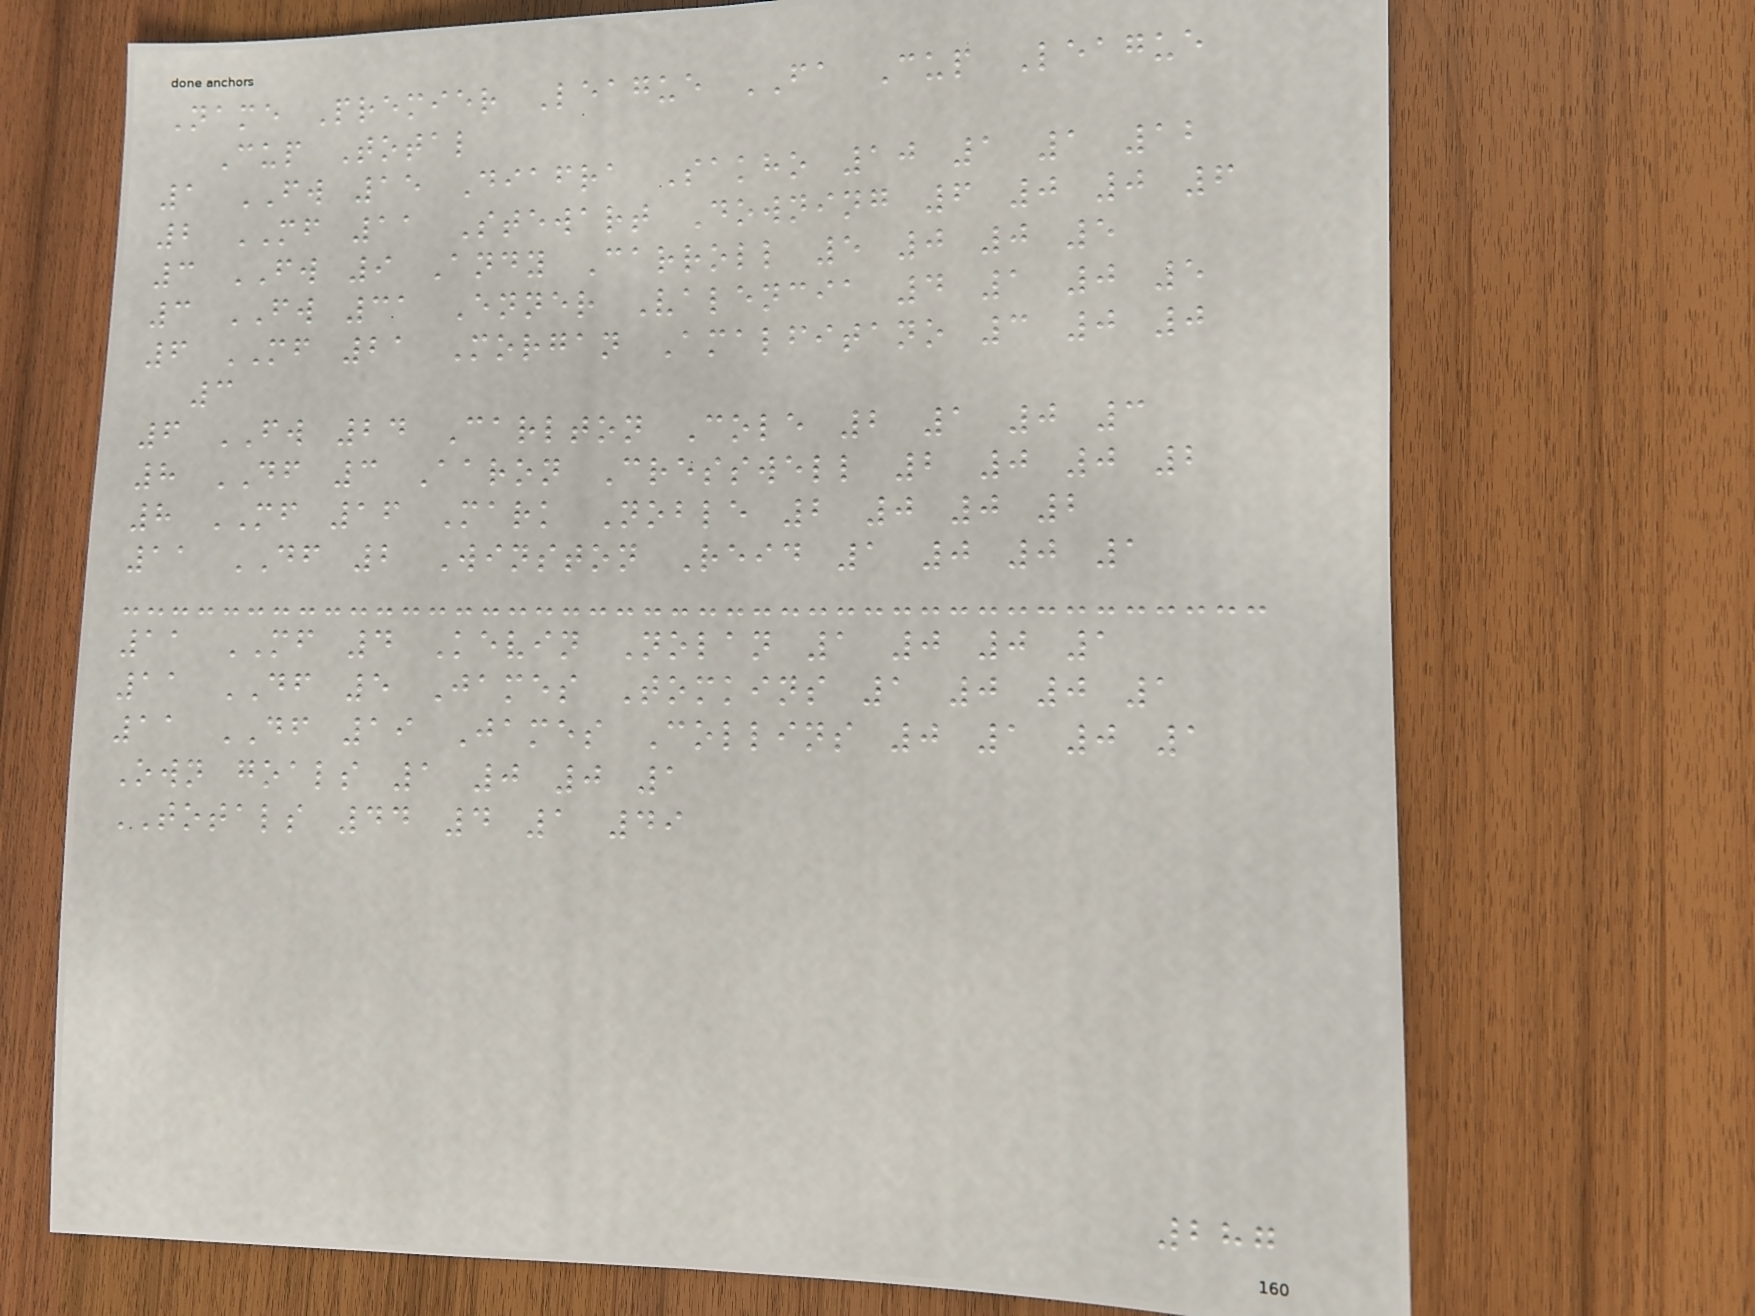Name Premier League FA Cup League
Cup Total
1 FW 15 Diafra Sakho 10 1 1 12
2 MF 11 Stewart Downing 6 0 0 6
3 FW 9 Andy Carroll 5 0 0 5
3 FW 31 Enner Valencia 4 1 0 5
6 MF 21 Morgan Amalfitano 3 0 0
3
6 FW 24 Carlton Cole 2 1 0 3
8 DF 3 Aaron Cresswell 2 0 0 2
8 MF 16 Mark Noble 2 0 0 2
11 DF 2 Winston Reid 1 0 0 1
11 MF 4 Kevin Nolan 1 0 0 1
11 DF 5 James Tomkins 1 0 0 1
11 DF 19 James Collins 0 1 0 1
Own goals 1 0 0 1
TOTALS 44 4 1 49
287
